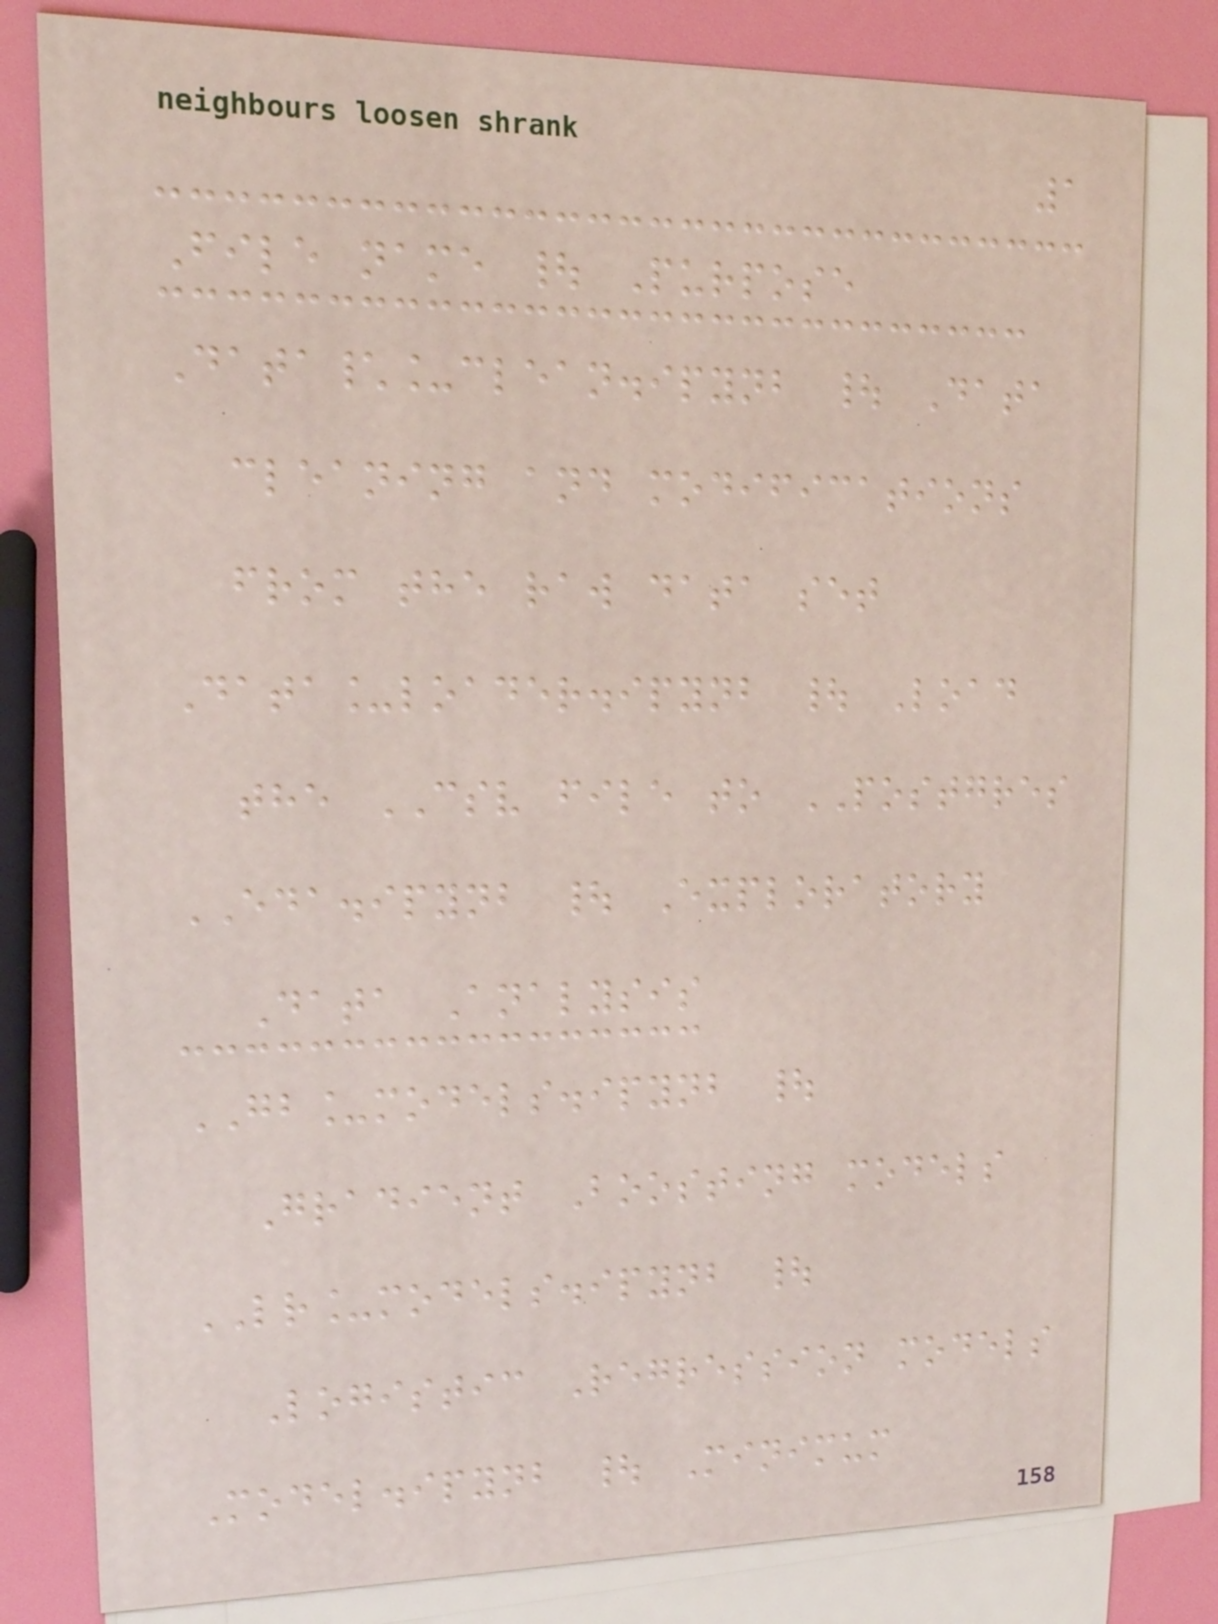1
File name | Purpose
Data\_clean.ipynb | Data
cleaning and modifications
from the raw data set
Data_loader.ipynb | Load
the CSV file to POSTGRES
EDA.ipynb | Exploratory
Data Analysis
GB_models.ipynb |
Gradient Boosting models
LR_models.ipynb |
Logistic Regression models
Model.ipynb | Minimum
